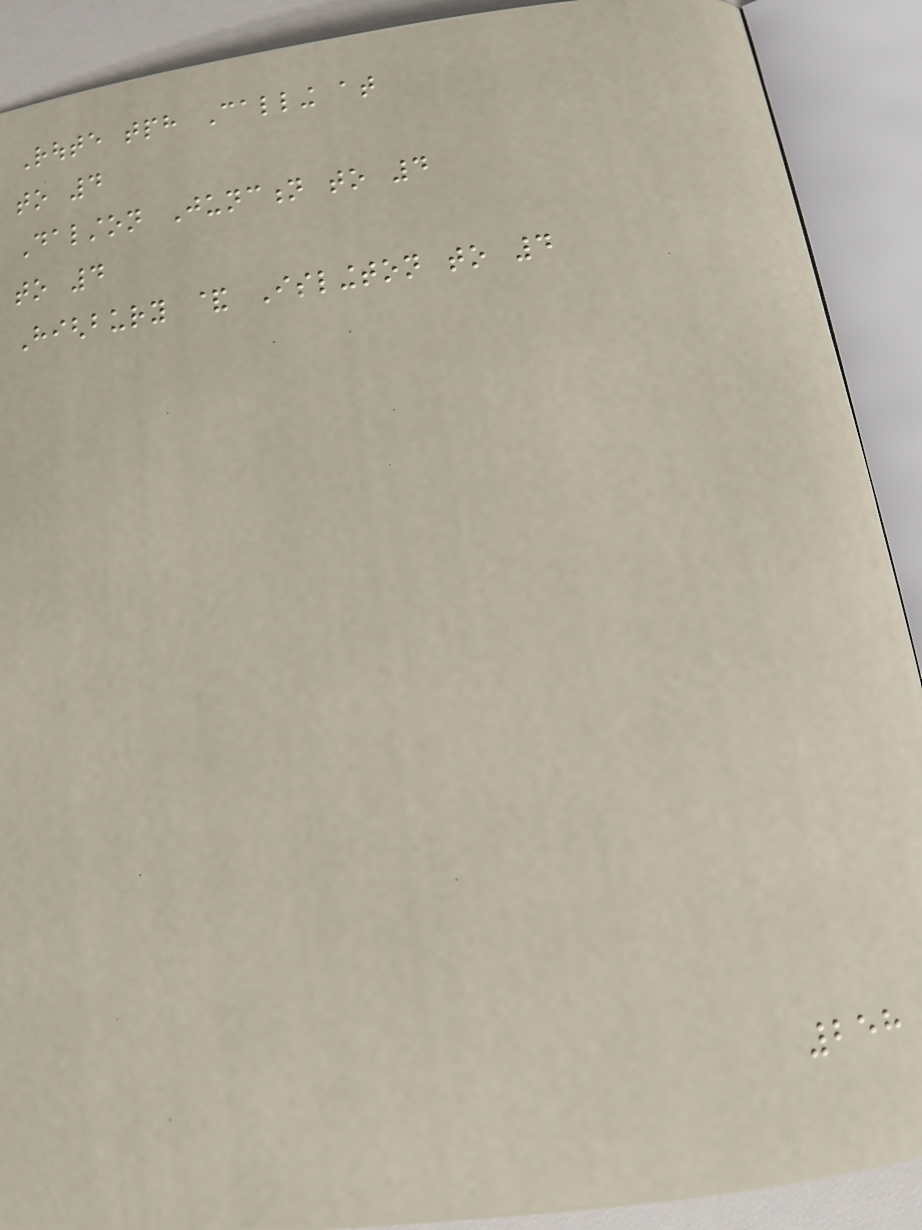Route tph Calling at
to 4
Dalston Junction to 4
to 4
Highbury & Islington to 4
258
